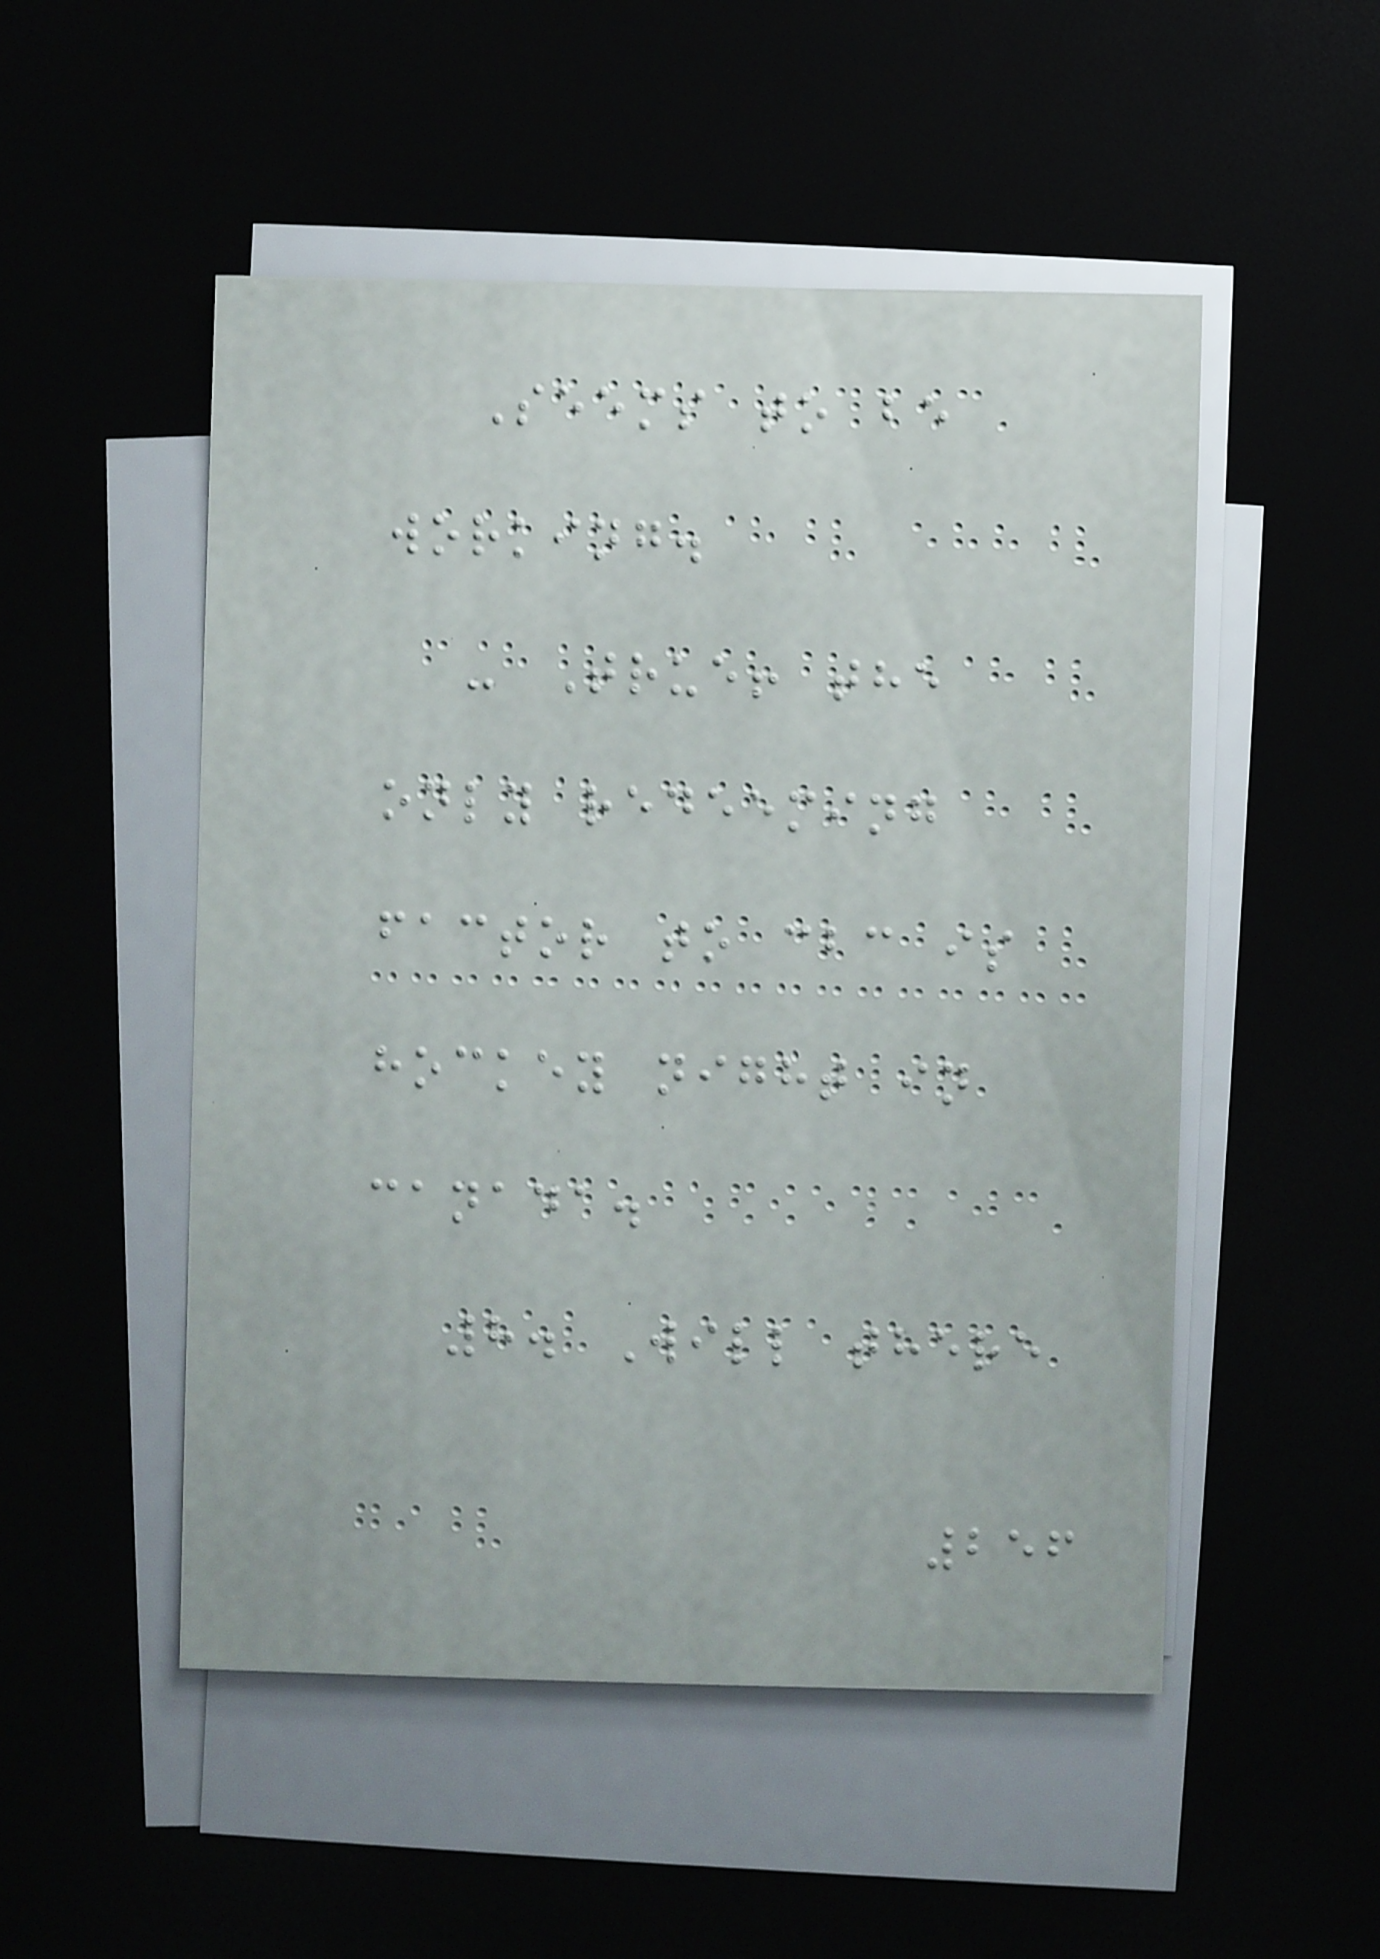Seems to be
working.
- True! the
only redeeming
factor to cbc is
hockey night in
canada.
8. Will there
256
